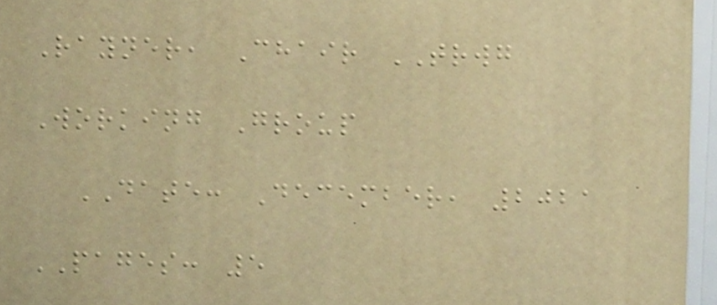Rayner, Chair TRWG
Working Group
DATE: December, 2021
PAGES: 5
